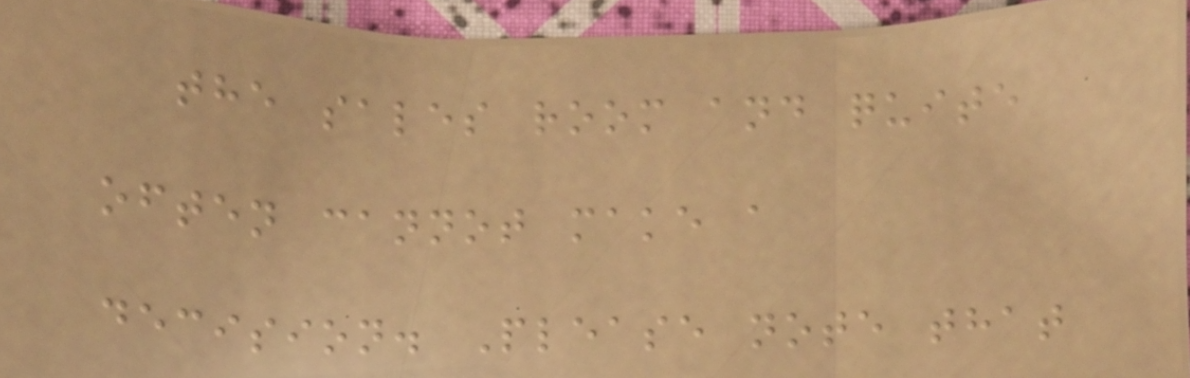the sales room and quite
often cannot make a
decision. Please note that
